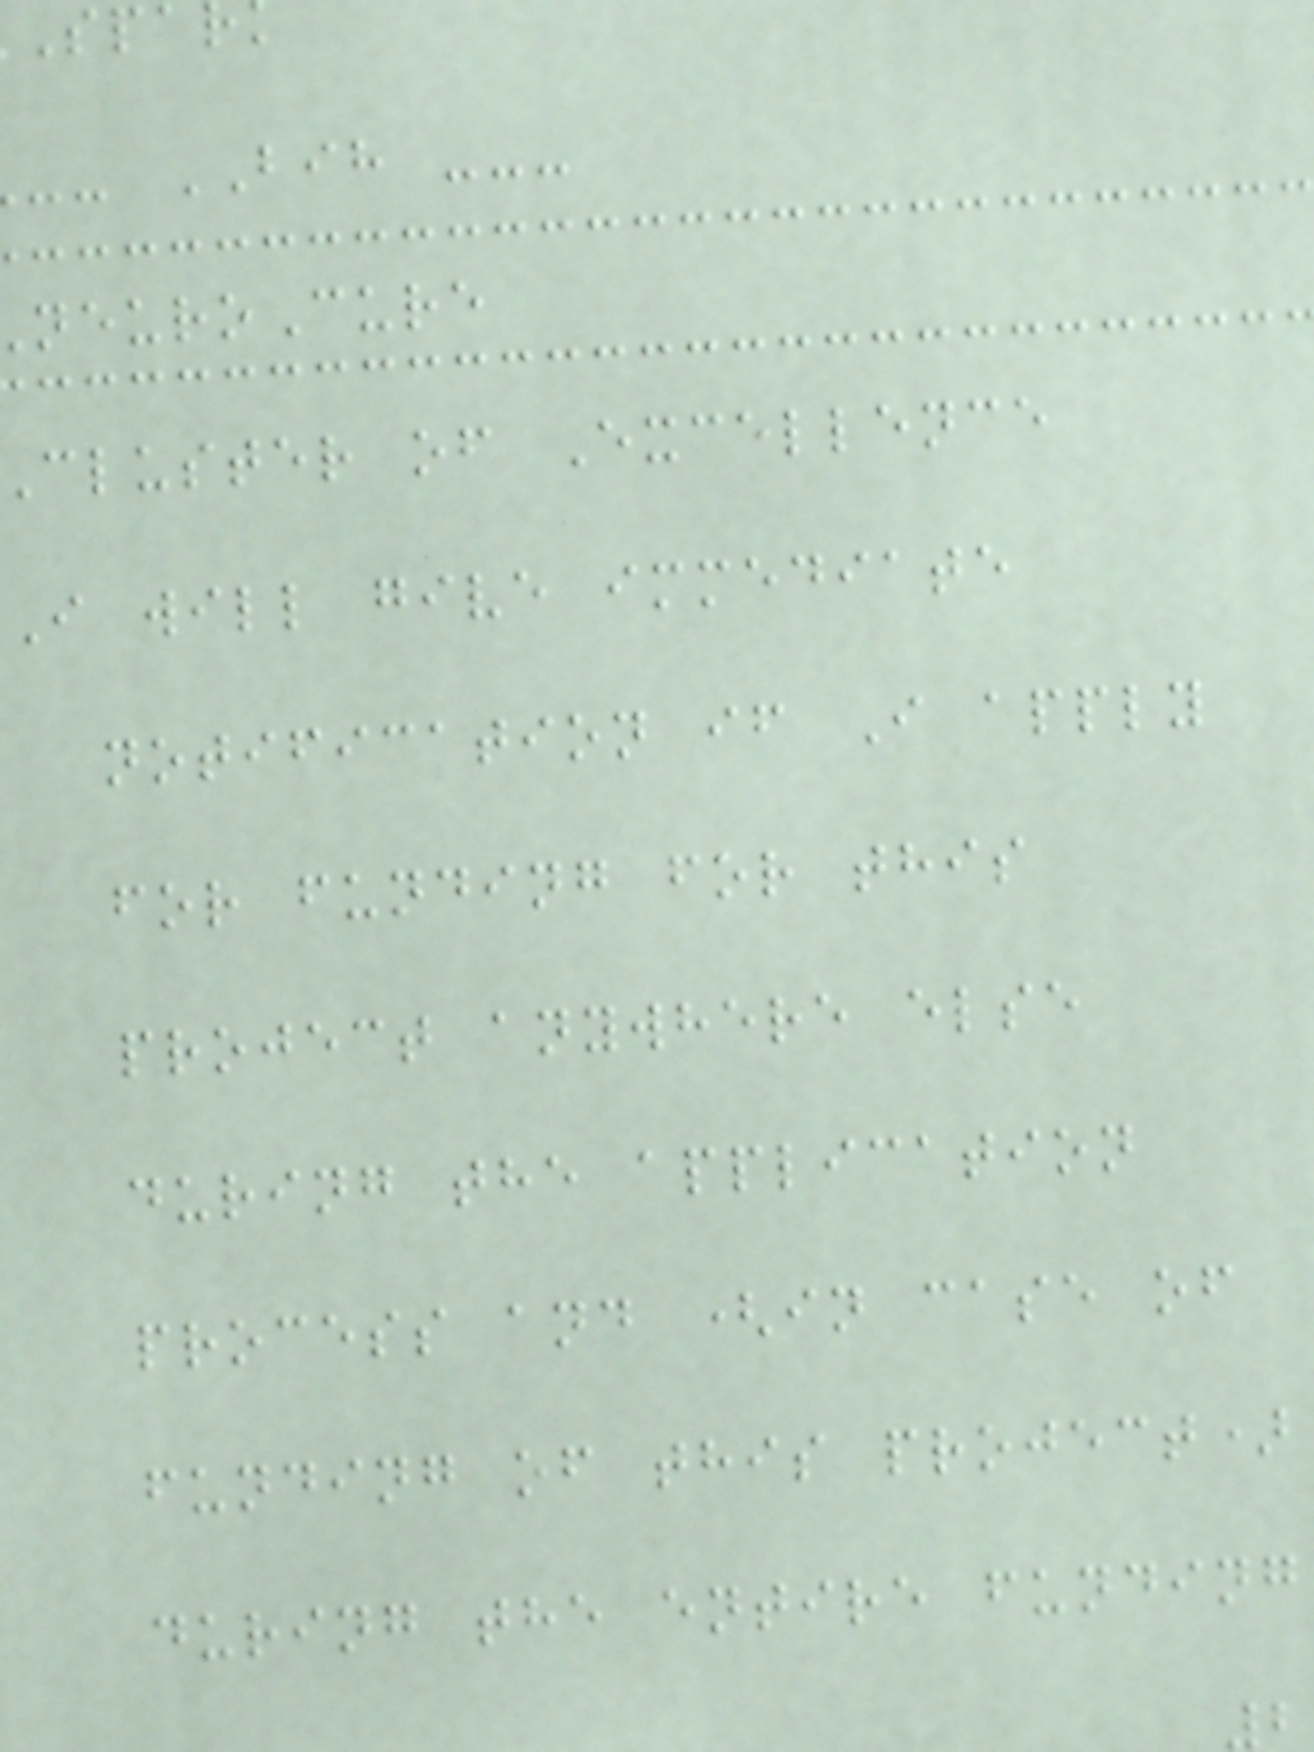-- BIH ---
euroCure
cluster of Excellence
I will give immediate
notification if I apply
for funding for this
project anywhere else
during the application
process and (in case of
funding of this project)
during the entire funding
